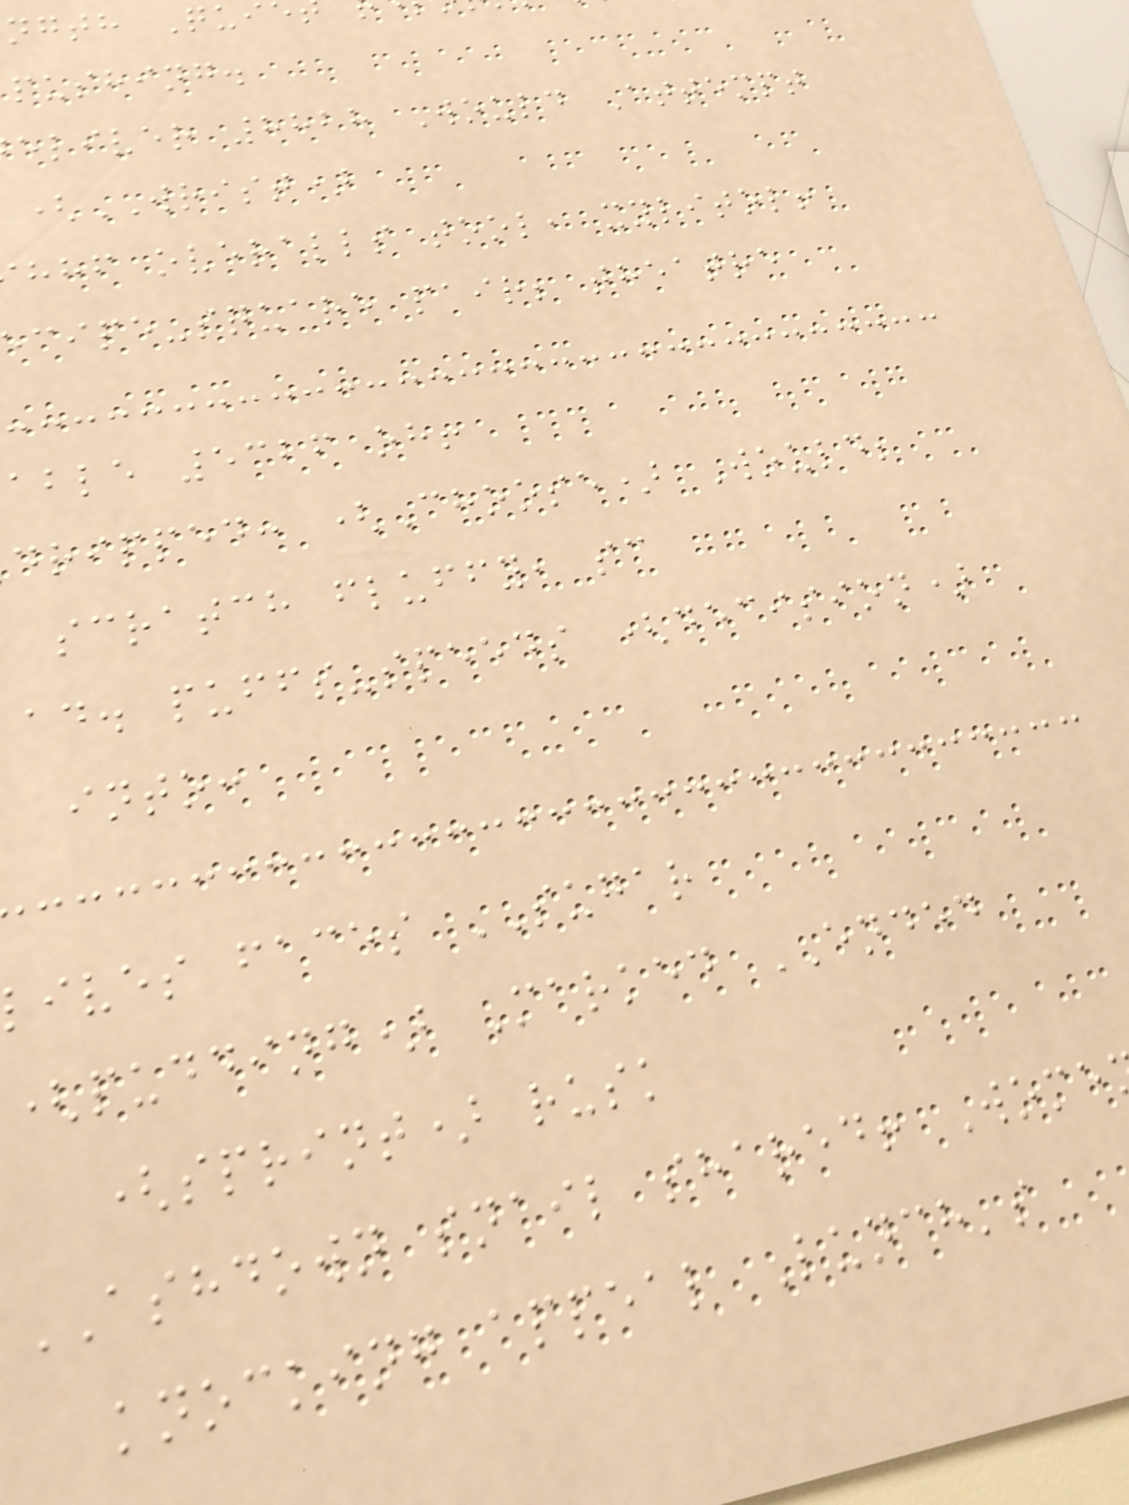ngth Qui
pushing.
eliver 8828 Would Attempt
(WRIST)
hhf overalls tool, xylitol!
cipe-square pair; theatre
able 5326 oh!
dripped: (Choose) Would;
scratch fluffy, sc
ad. puffs-speeds (decision)
into:
lives faces SUGAR
(pudding) Marked ENDED
(sprint) rusk
ASHDOWN snail shared! Wome
knocking appeal Lunch's
